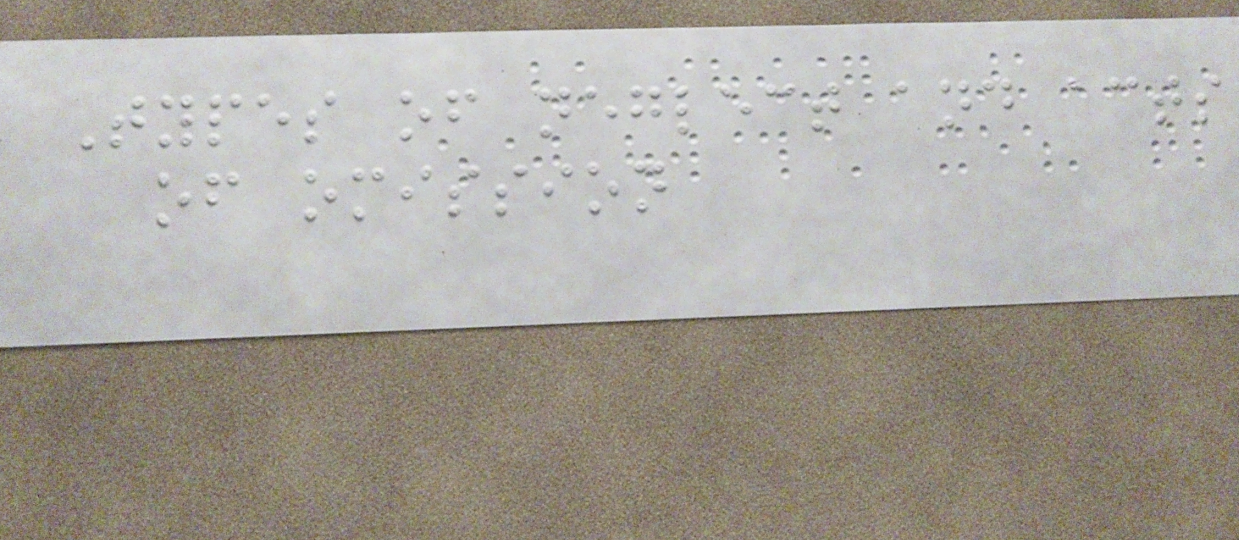Types of neglect and acts
of omission
